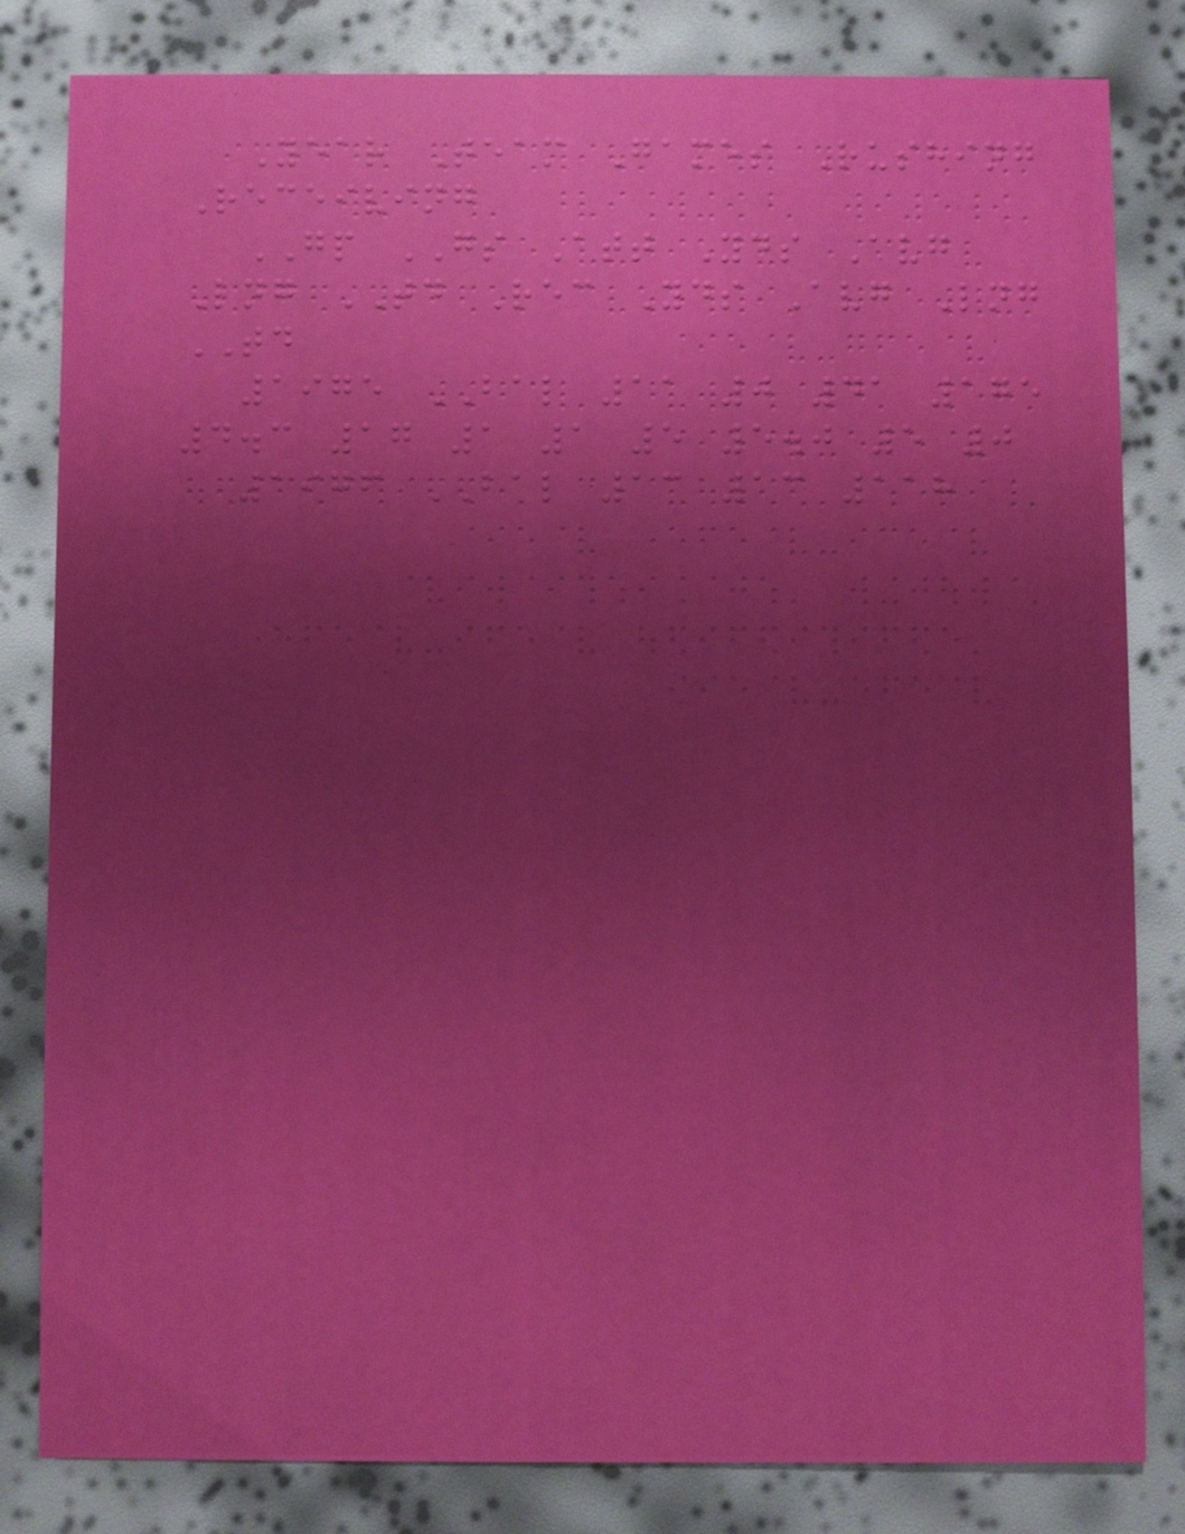Year Team Games Rushing
Receiving
GP GS Att Yds Avg
Lng TD Rec Yds Avg Lng
TD
1975 BAL 11 0 41 175
4.3 17 1 1 5 5.0 5 0
1976 BAL 13 13 118
